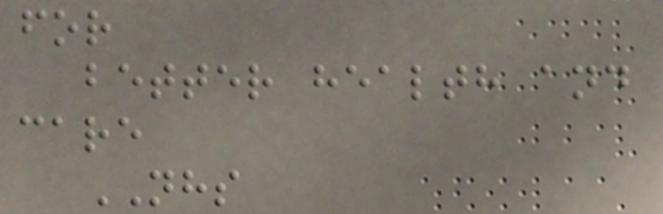for
better health and
care
NHS
